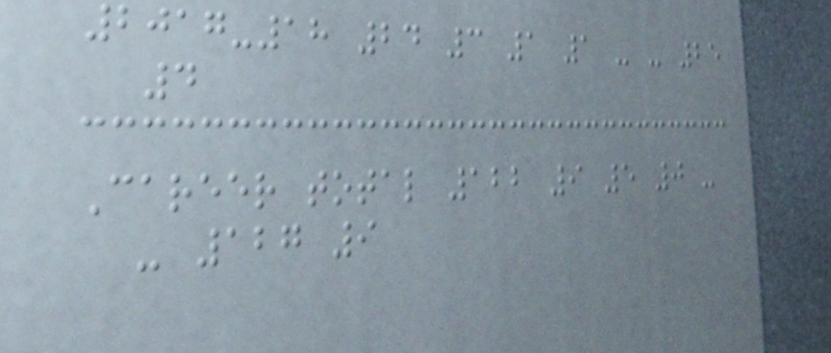2017-18 24 3 1 1 - - 25
4
Career total 122 9 5 0 -
- 127 9
